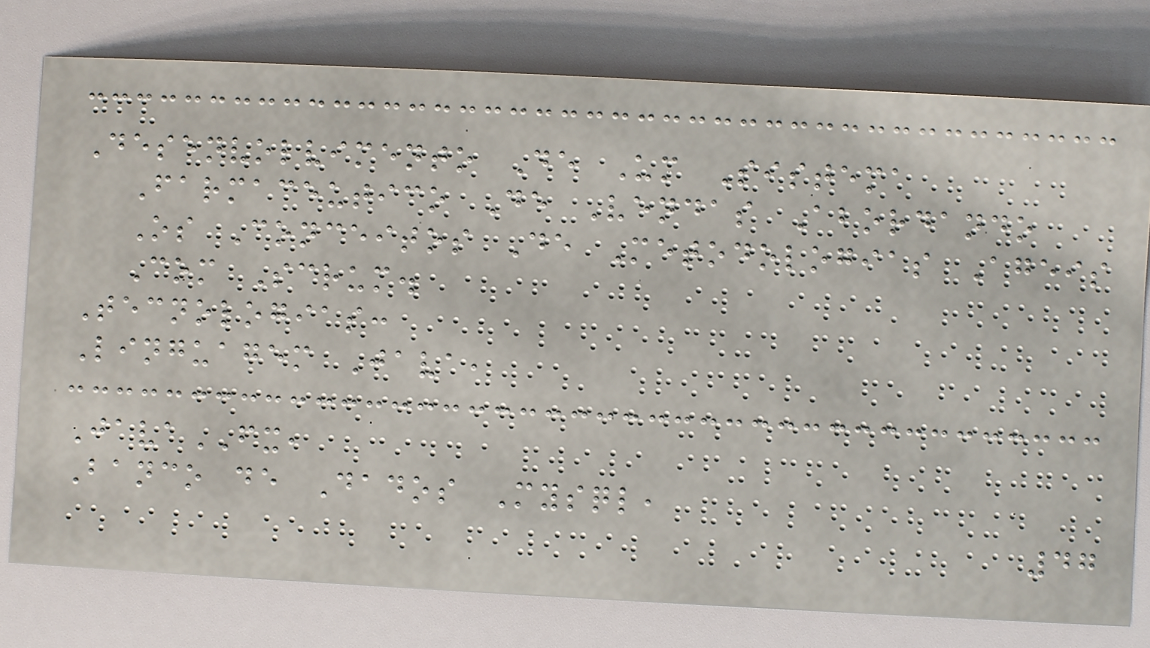Desenvolvimento De Um Sistema
Farmaceutico De Vendas Abordando
Os Conceitos De Metodologias Ageis
Com Scrum.
Tecnologias:
Linguagem Java,
JavaFX,
Banco de Dados Mysql,
47
